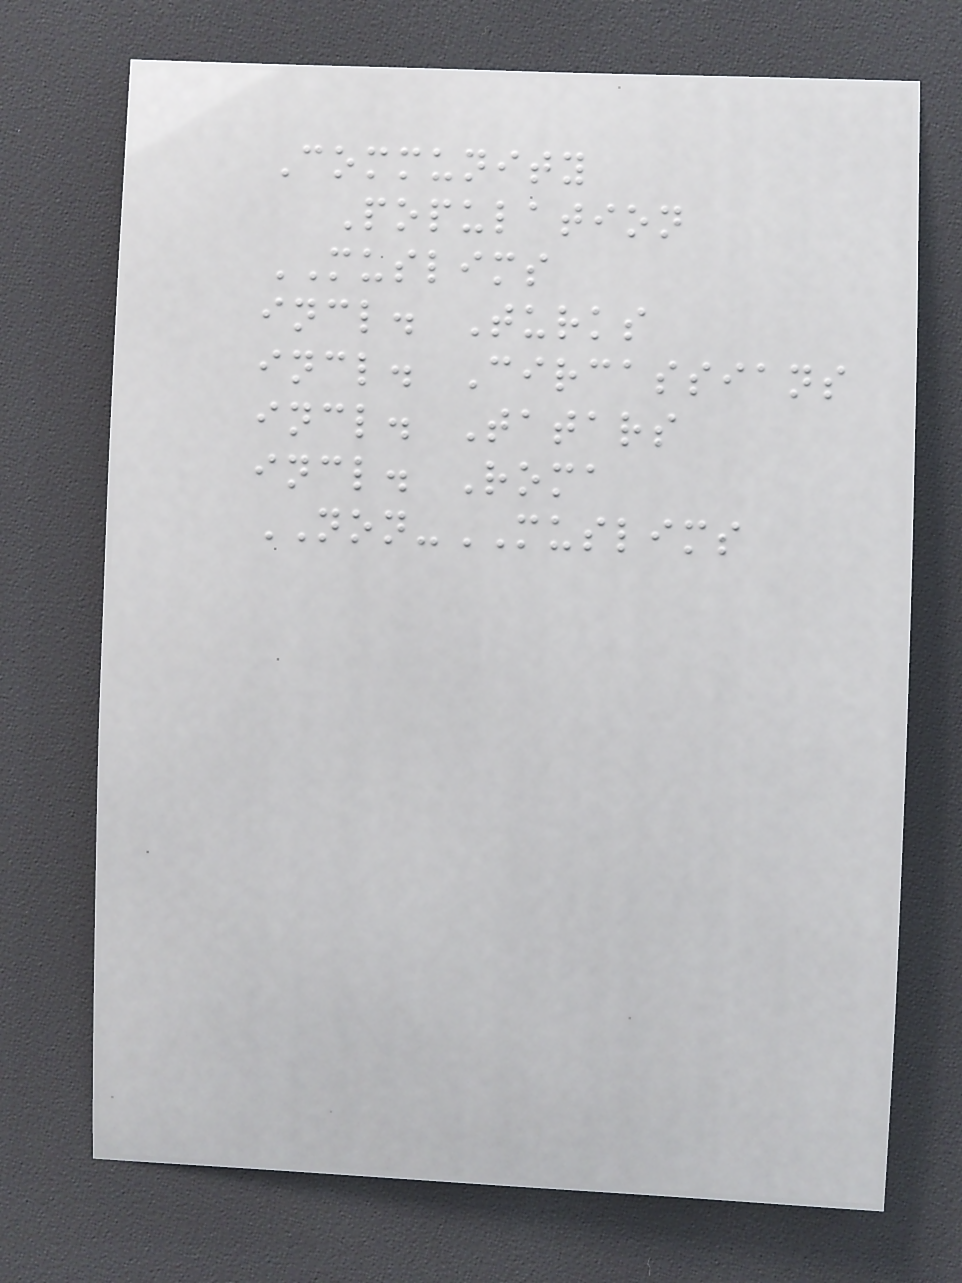Community
Population
MUSLIMS
incl. Turks
incl. Circassians
incl. Tatars
incl. Roma
NON-MUSLIMS
